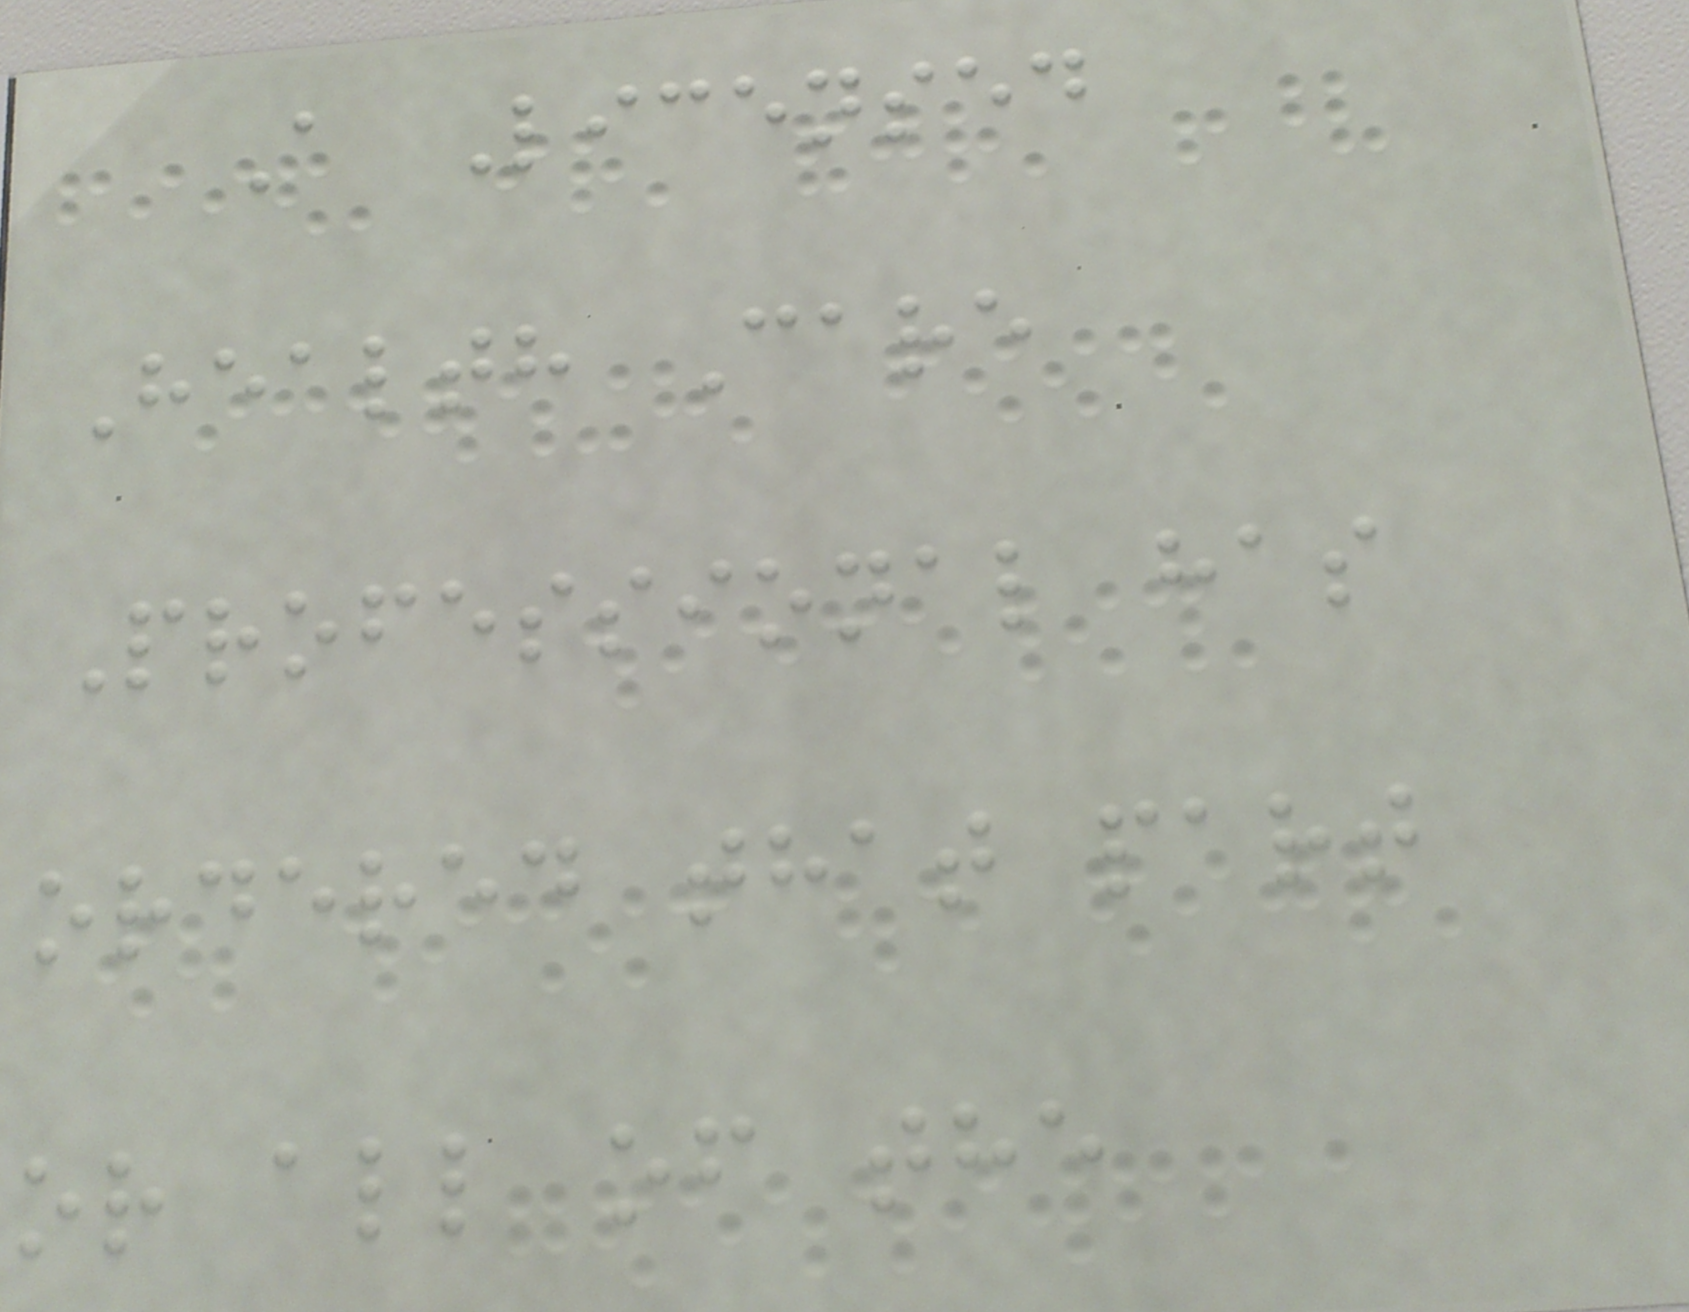A Licensed
Health Care
Professional has
ordered that part
or all of the
